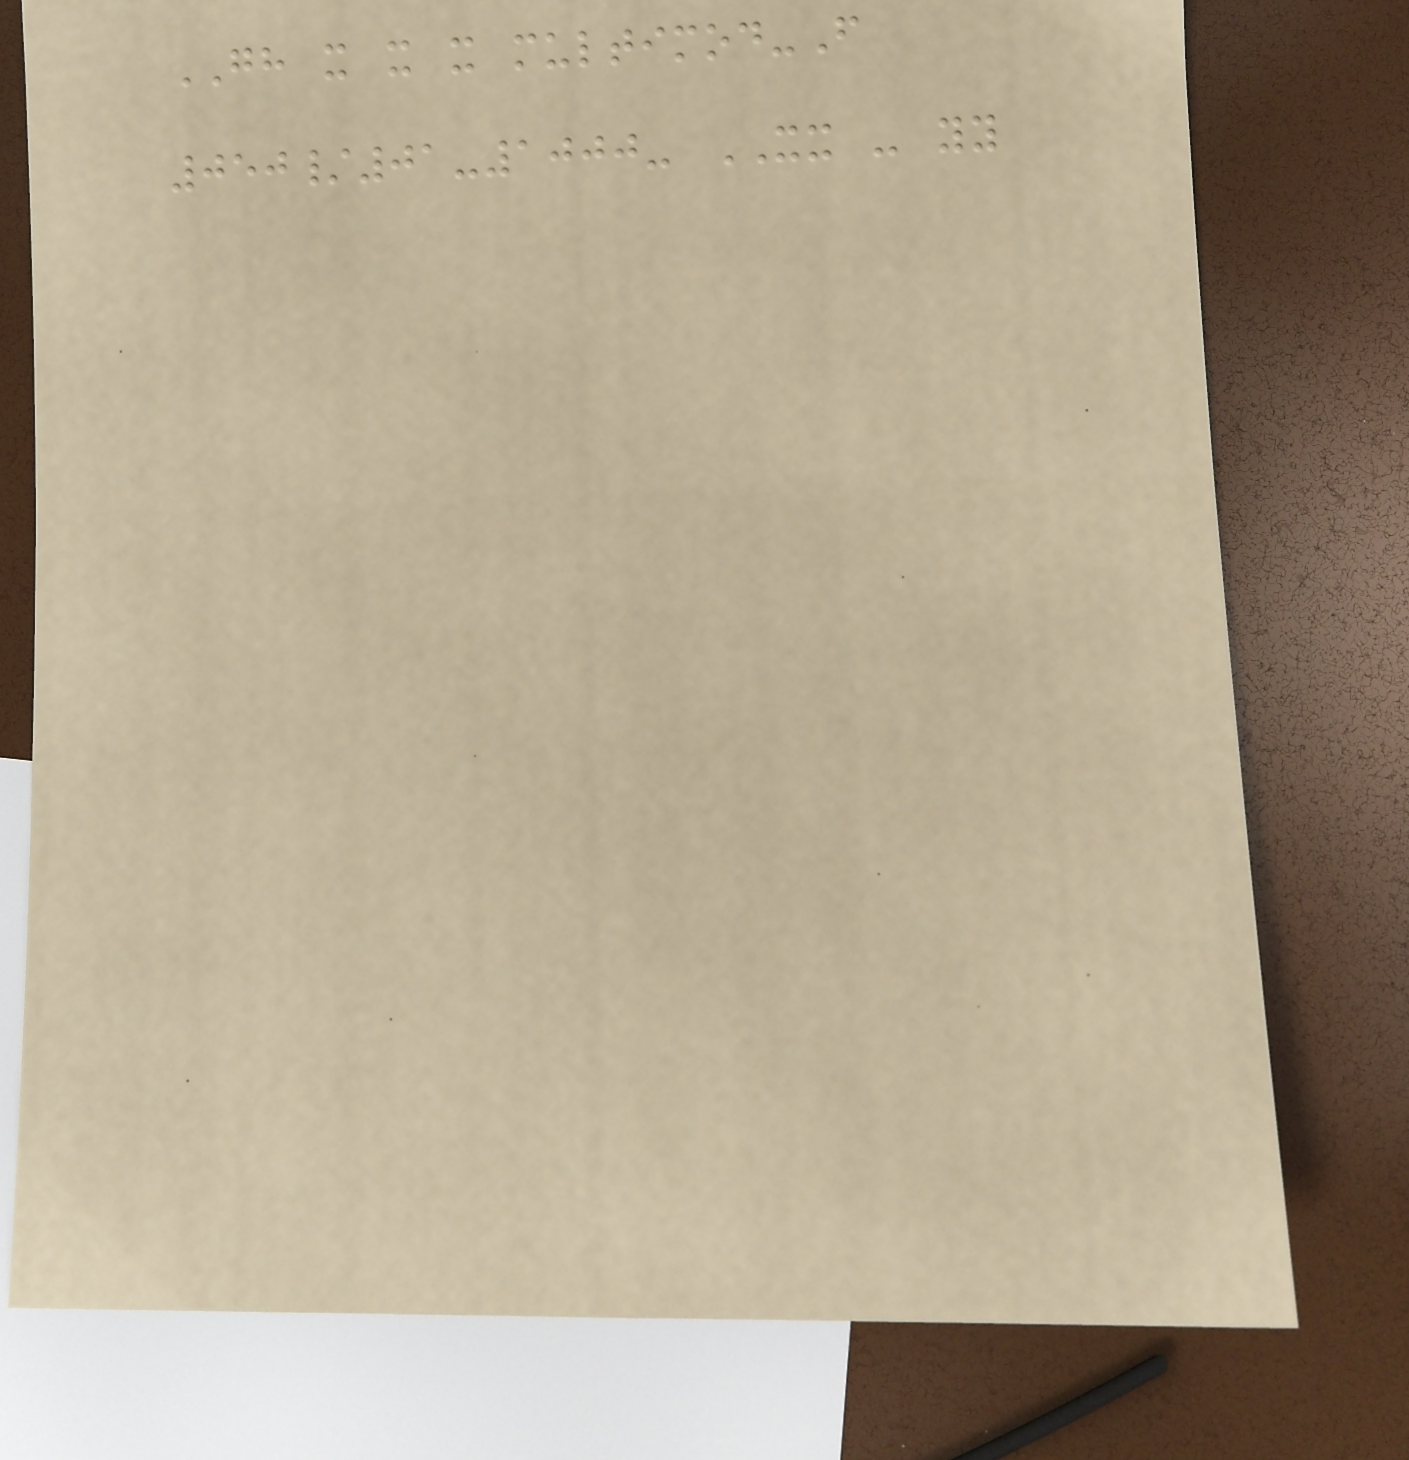GH x x x multimod-F
050/01-1000- XX - yy
